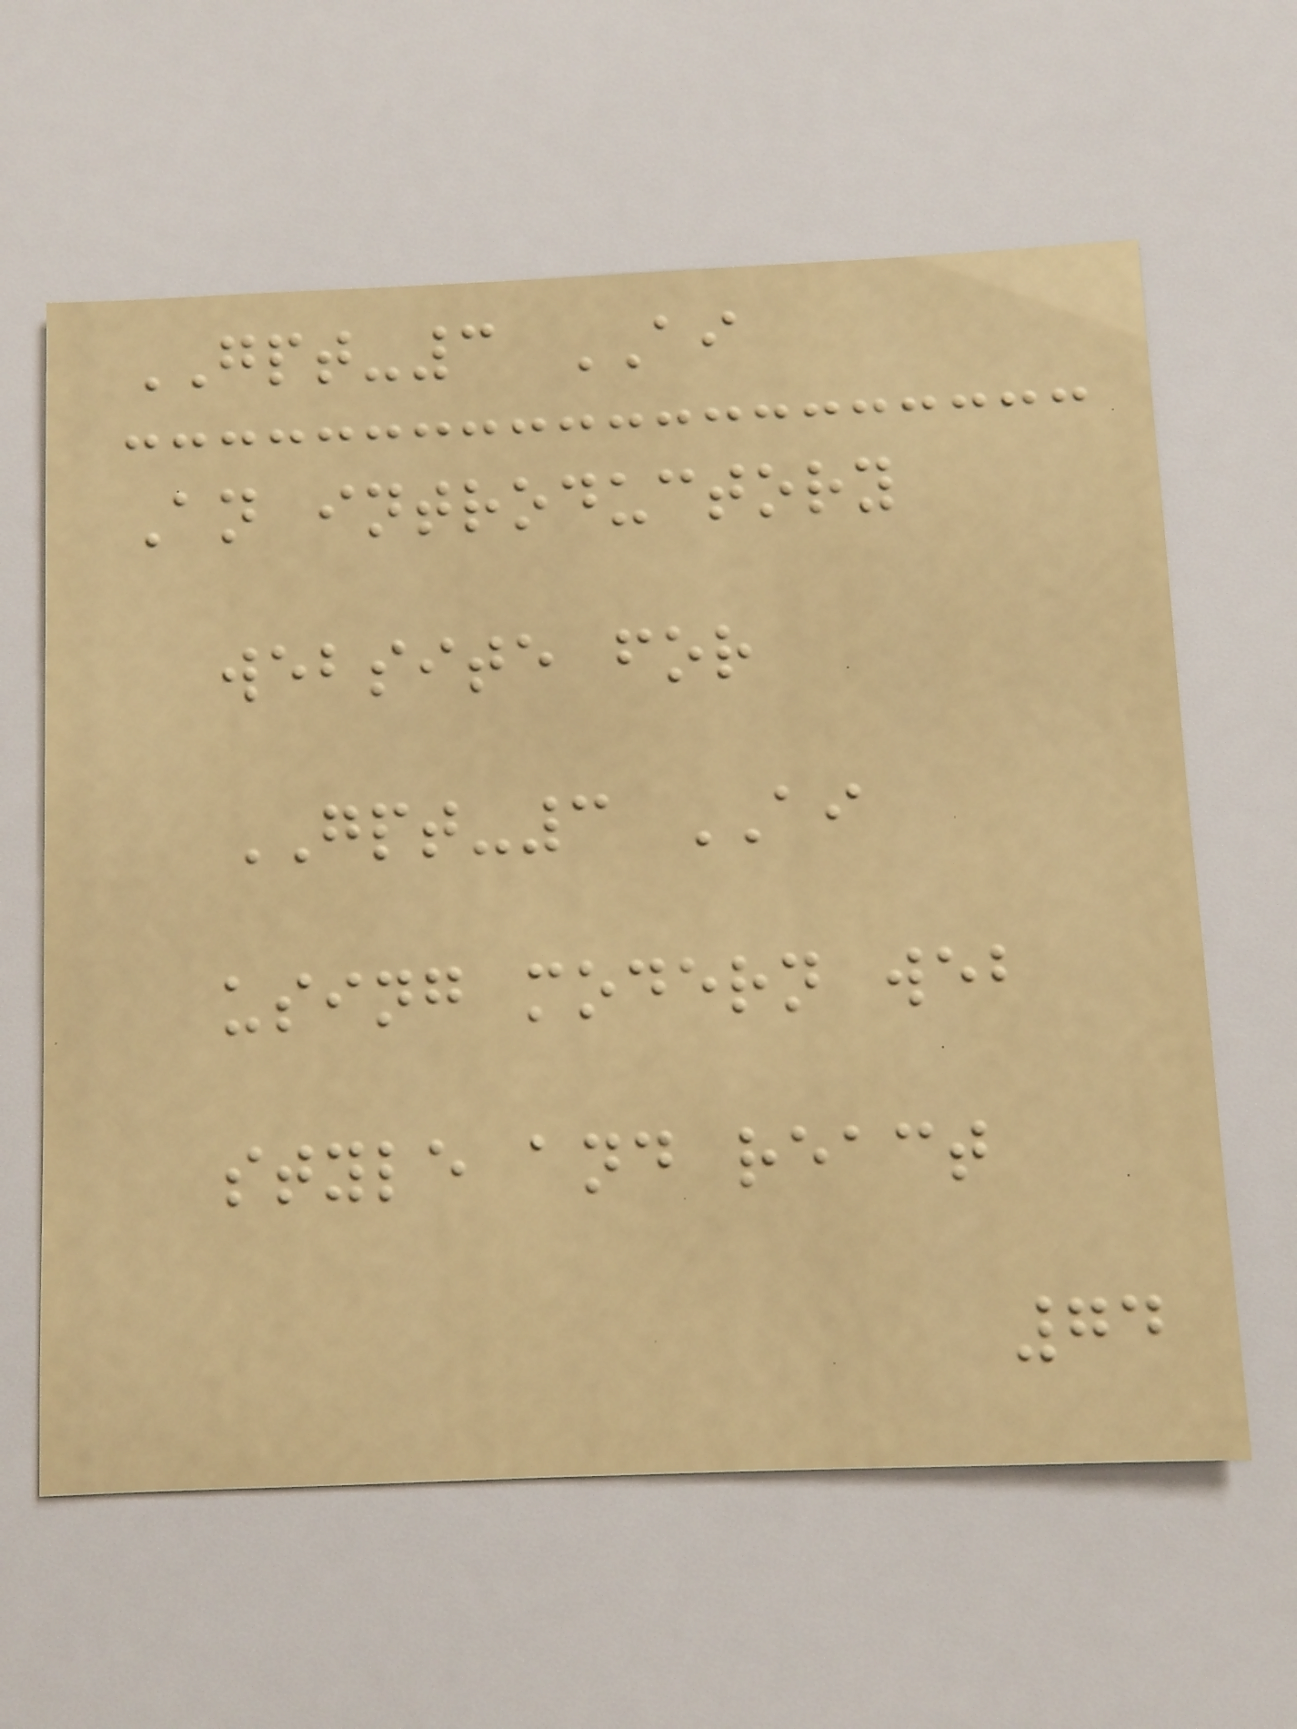GPT-3 AI
An introductory
website for
GPT-3 AI
using modern web
style and react
74
